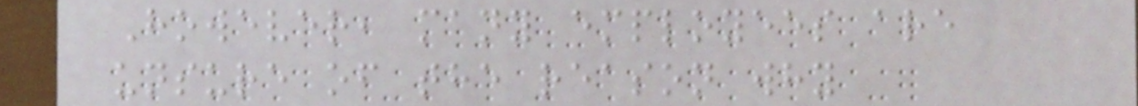However, many employees are
unsure of the reason why
